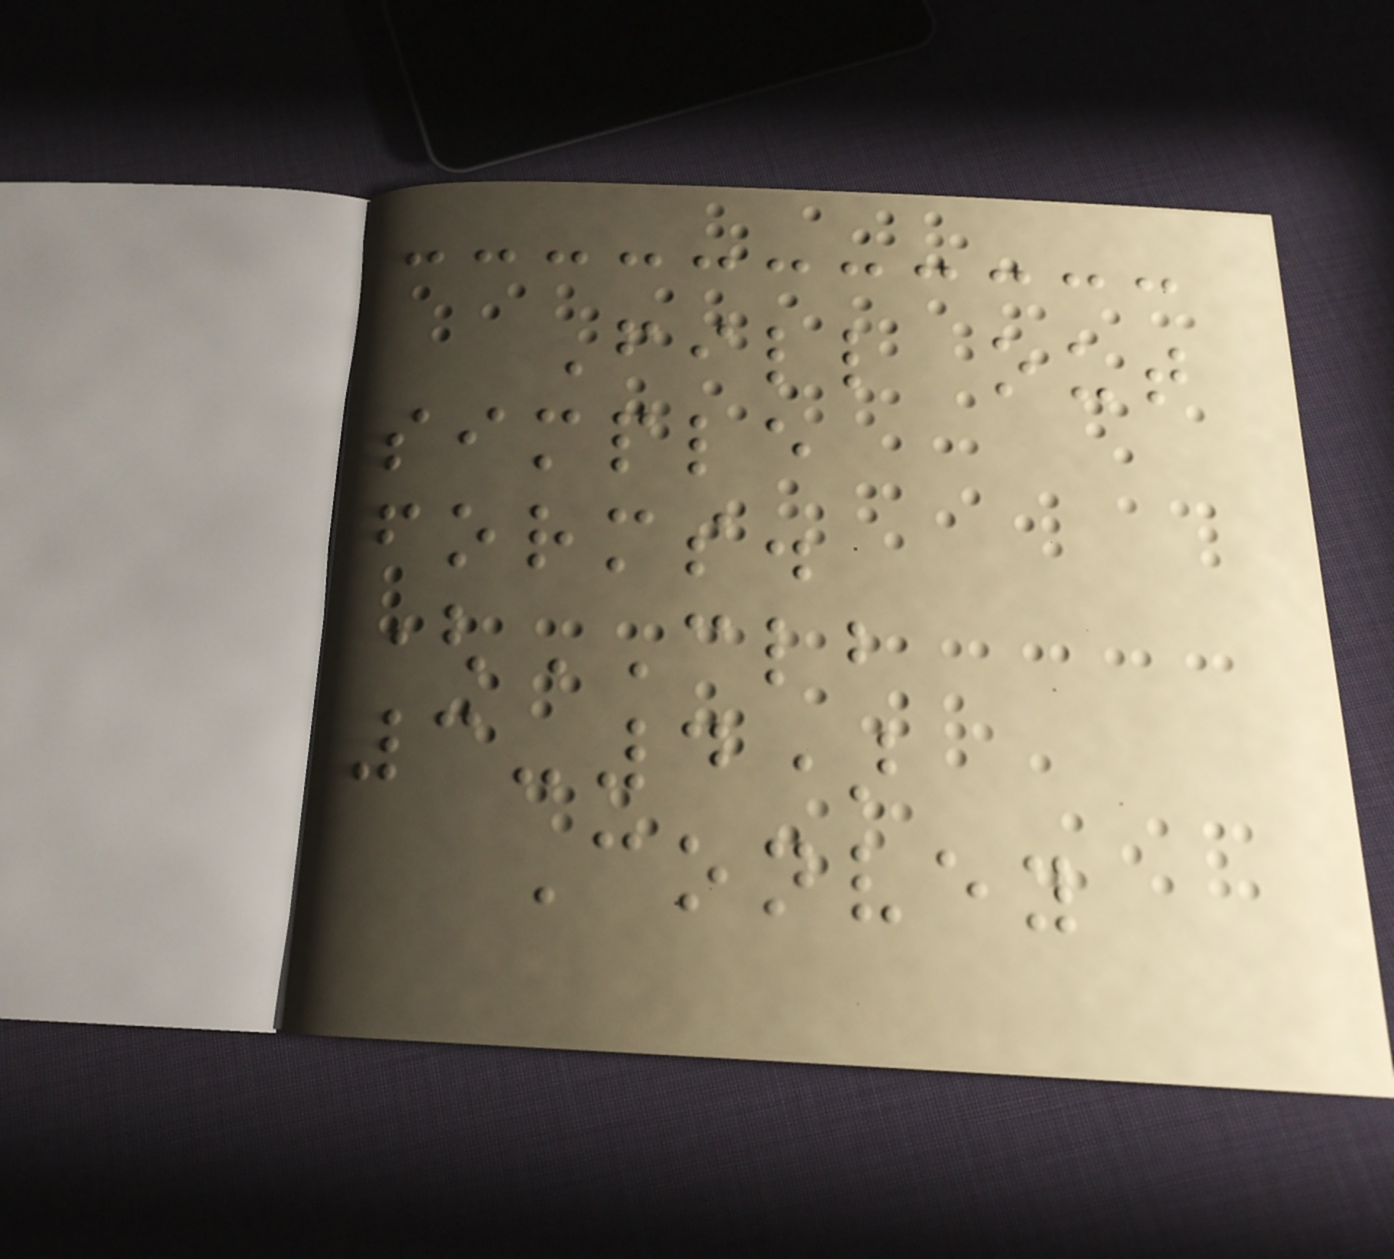Fill out
simple
forms.
(CLB
3-4)
Convey
